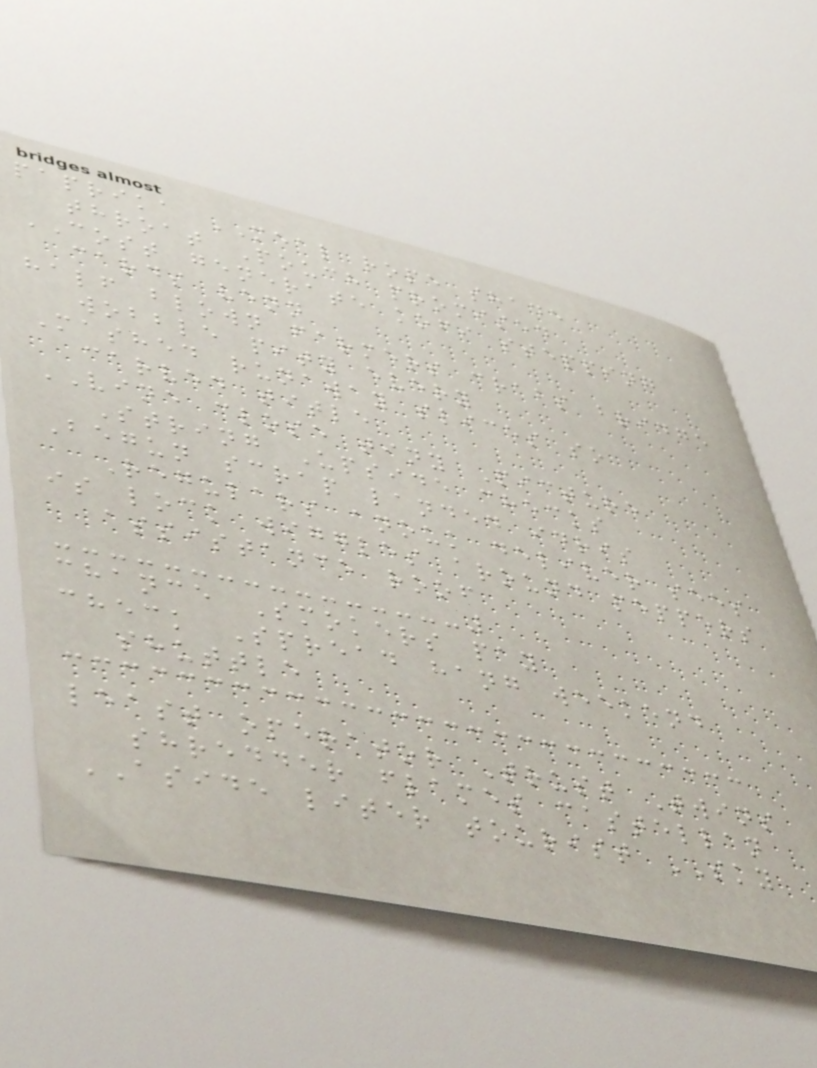paprika MEAL rope shade
throat Pouch promised
COST generate kofi stepping
cards venn
half blown farmers crabs bridge
wobble pity every
Mashed runaway slices so
carved title
VINE close tiny Picture
String Upside checks
Begun scrap landed idris
Regulars anouk deliver sees
is lock wiggles around peppers
assistance roof
chance Smokers pay
check Spread hang weekend
shuttle
least operator Trust Twins
shredder flames castellan
ASIDE liter tourist SKY
